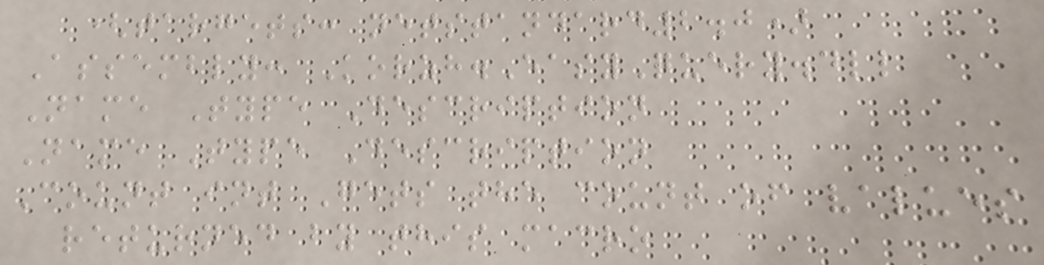(targets: netstandard2.0)
Assembly: Korzh.EasyQuery.dll
Name Type Description
Name Type Description
Count int Gets the count of values
returned by this macro
